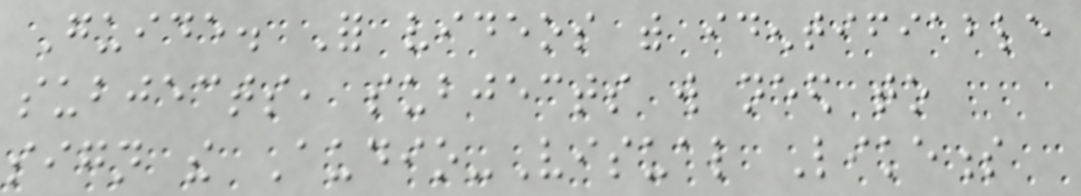Guide. For videos with identifiable
subjects, subjects will need to
sign the Audio-Visual Likeness
